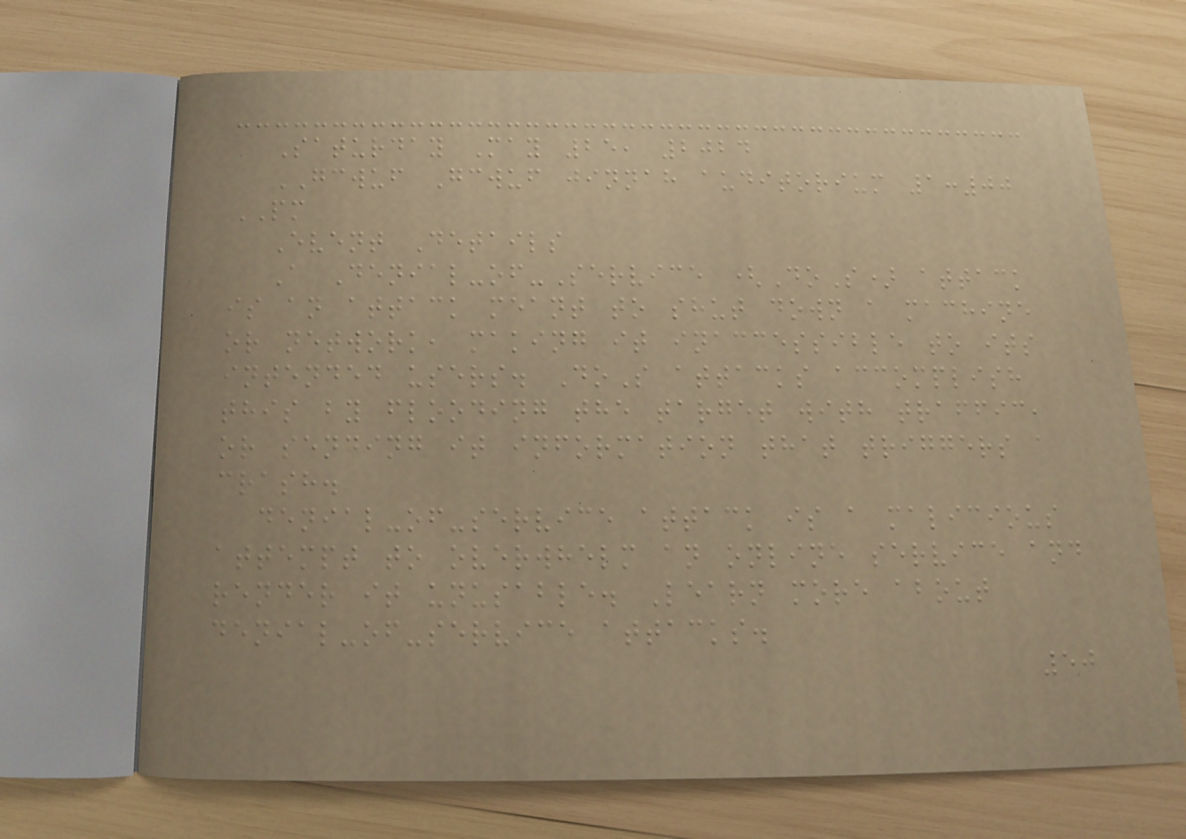Saturday May 25, 2024
GCWUF Gcwuf jinnah auditorium 1:00
PM
Event Details
A Denial-of-Service (DoS) attack
is an attack meant to shut down a machine
or network, making it inaccessible to its
intended users. DoS attacks accomplish
this by flooding the target with traffic,
or sending it information that triggers a
crash.
denial-of-service attack is a malicious
attempt to overwhelm an online service and
render it unusable. Learn more about
denial-of-service attacks.
50
